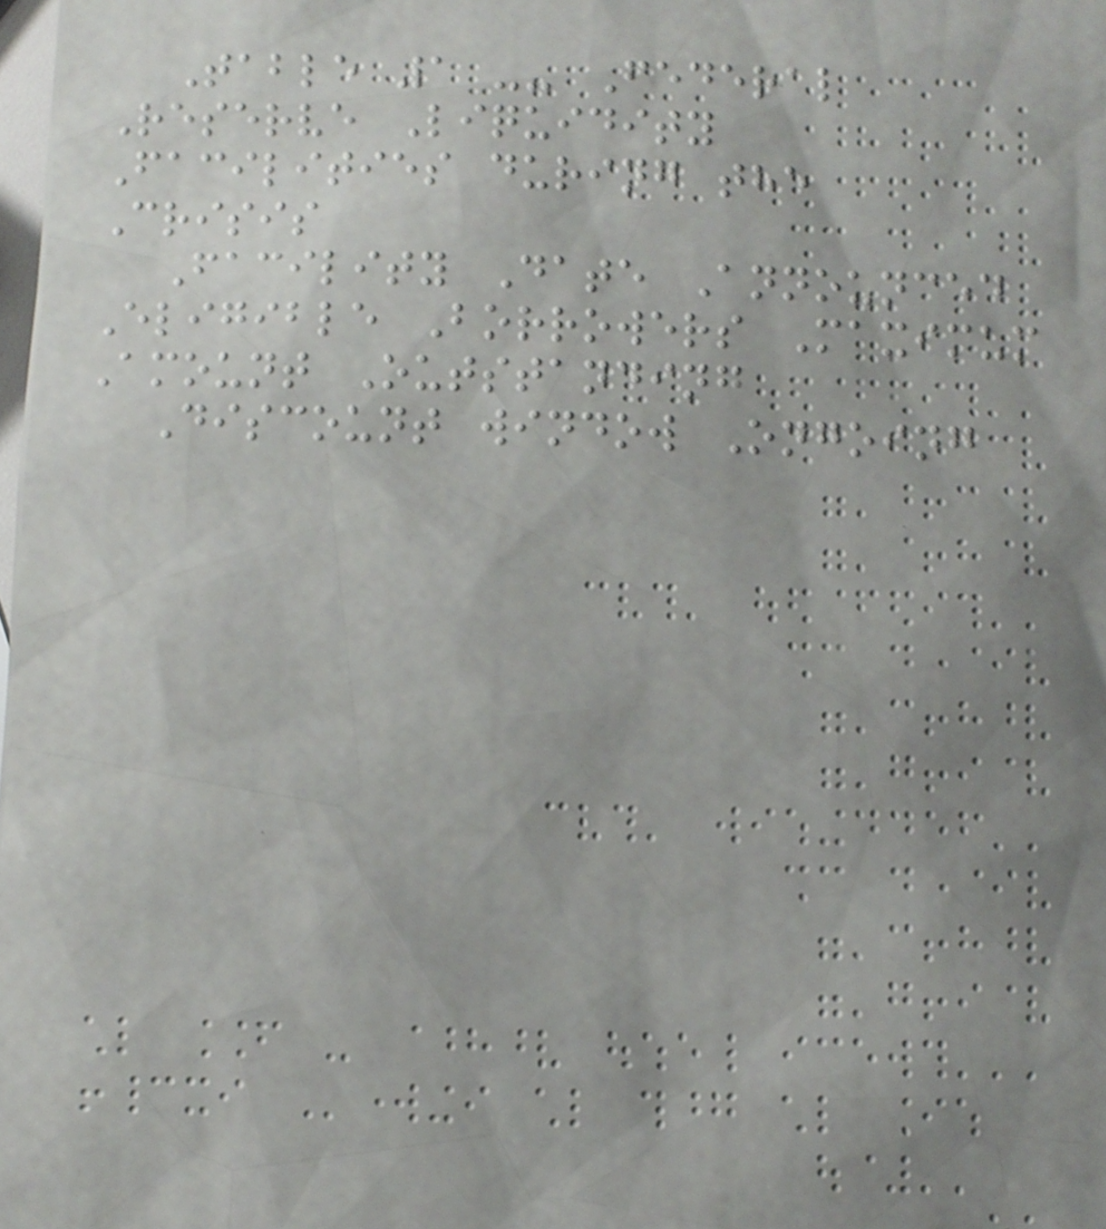Table 1 -- Federal
Reserve Liquidity
Facilities during the
Crisis
Facility Date Announced
Eligible Borrowers Maximum
Amount Outstanding
Discount window Ongoing
